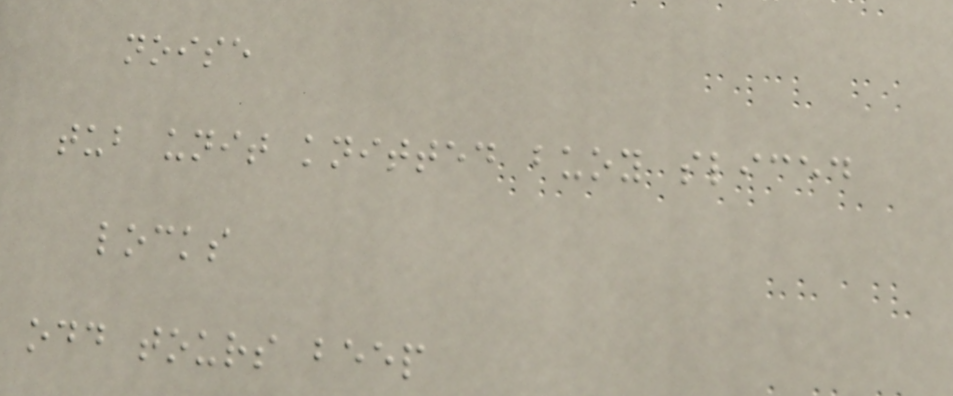noise
tub unit knitted buoy sliced
locks
odd tours beep
